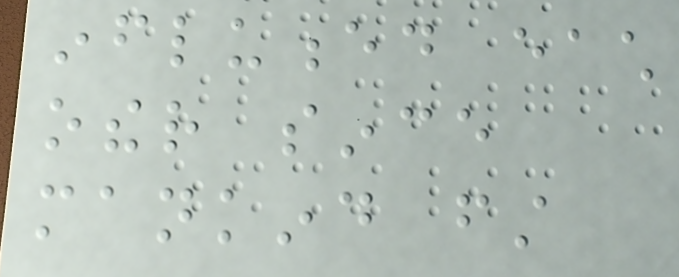influenced each
other since
mankind first
